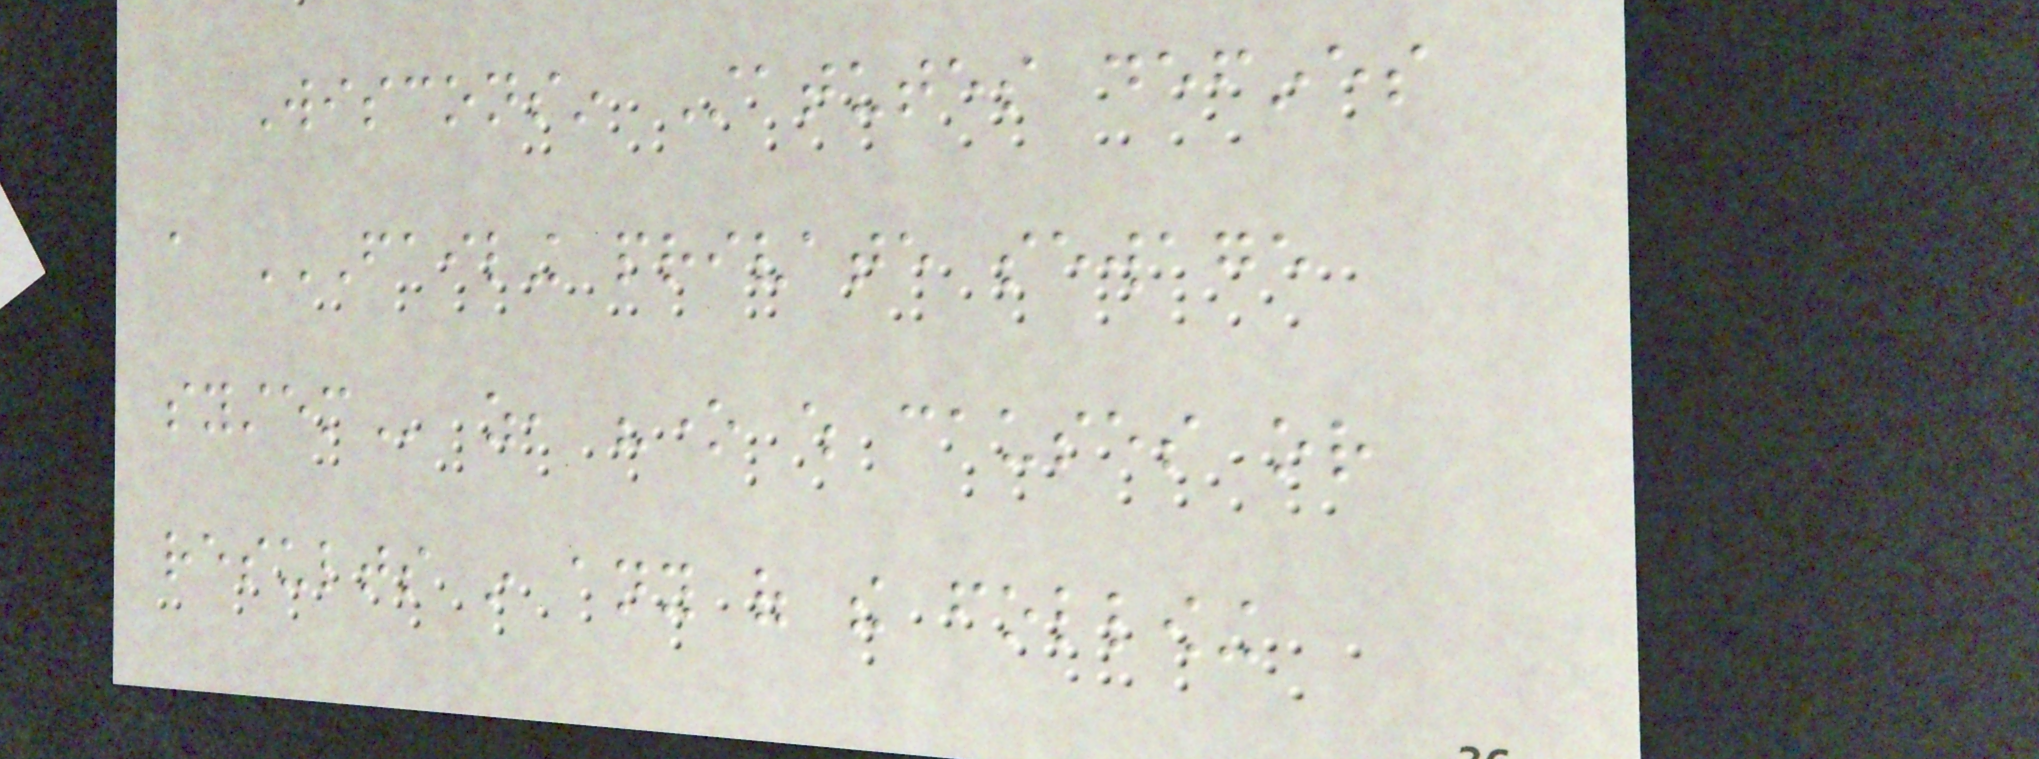Wisconsin Statutes defines
a FAILING PRIVATE SEWAGE
SYSTEM as, "one which causes or
results in any of the following
